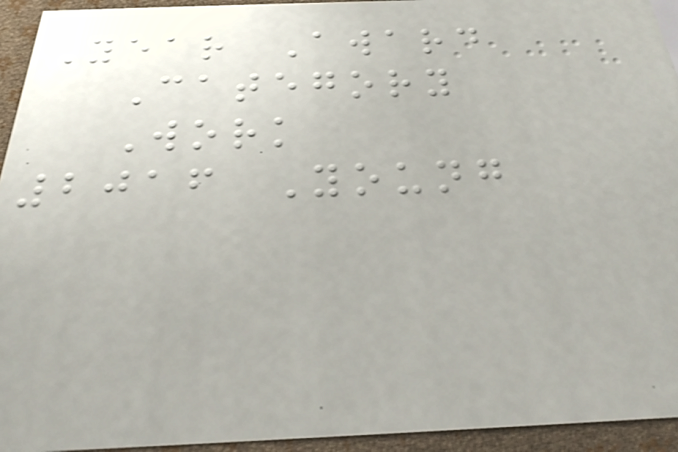Year Award
Category
Work
2016 Young
